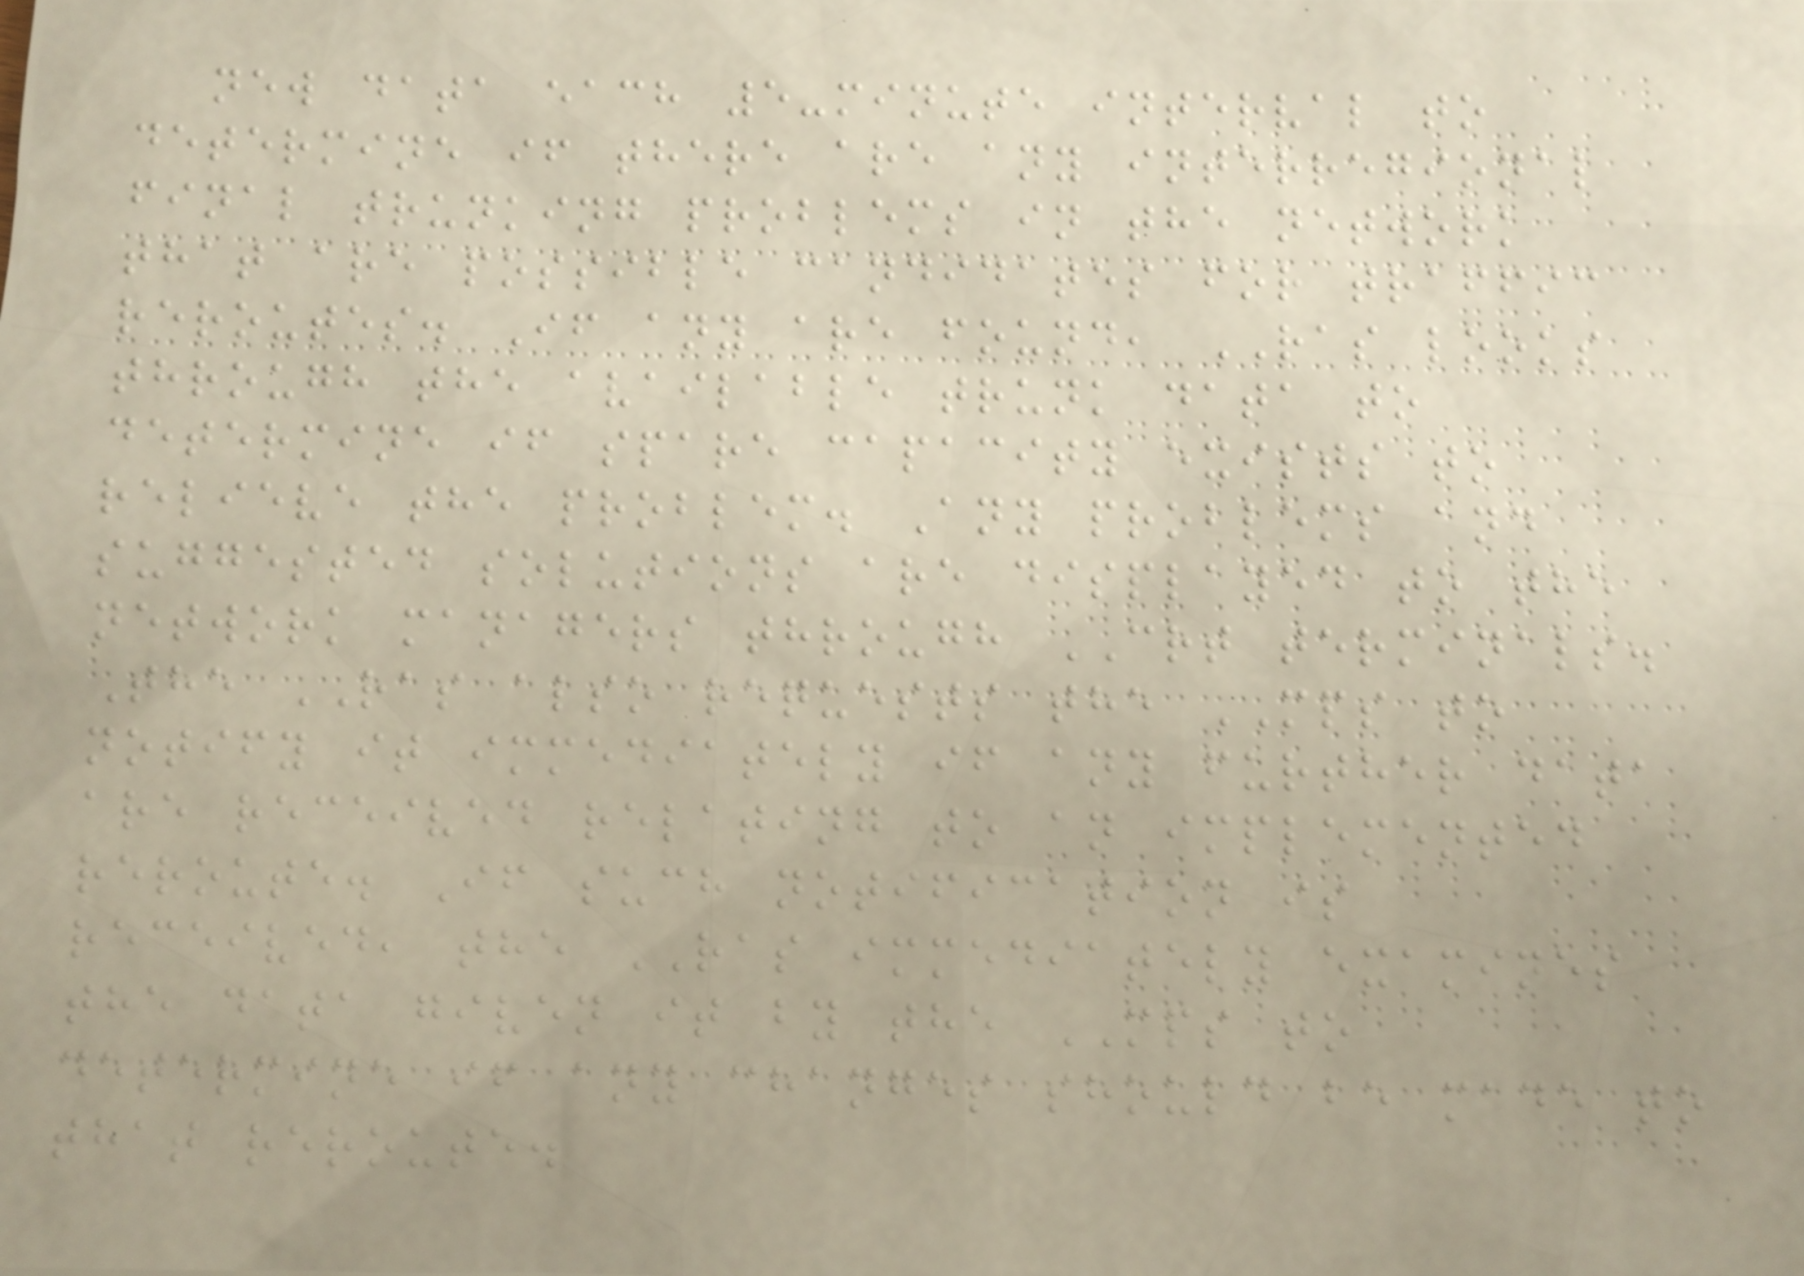new data each 5-minute interval to
determine if there are any interregional
final trunking problems in the network
that are possible candidates for traffic
reroutes. If any are found, RAS looks
through the available trunk data to
determine if spare capacity exists to
relieve the problem. Any problems and
suggested solutions are displayed to the
network managers through CRT terminals.
The RAS also requests the MPS to
notify it immediately if any further data
are received relating to an implemented
reroute. If such notification is
received, the RAS immediately examines
the data given it by the MPS to
determine if any changes should be made to
that reroute.
